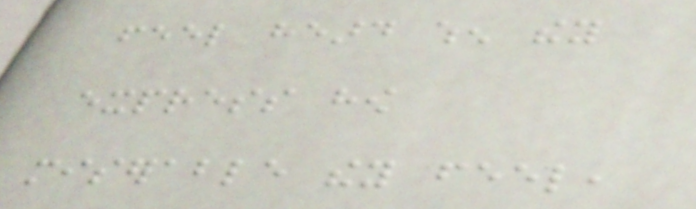feel heard when they
express how
miserable they feel,
